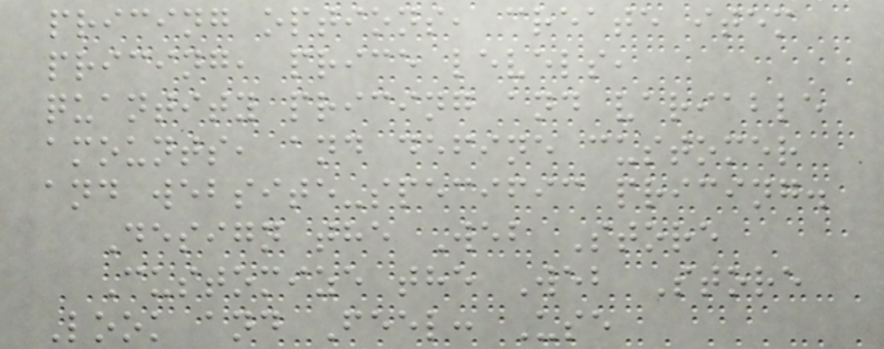pricing options, create item
pricing, price levels,
quantity pricing and variable
amounts, and define customer
and website-specific pricing.
Design the Web Store
Customize the Web Store
Look and Feel: Use
